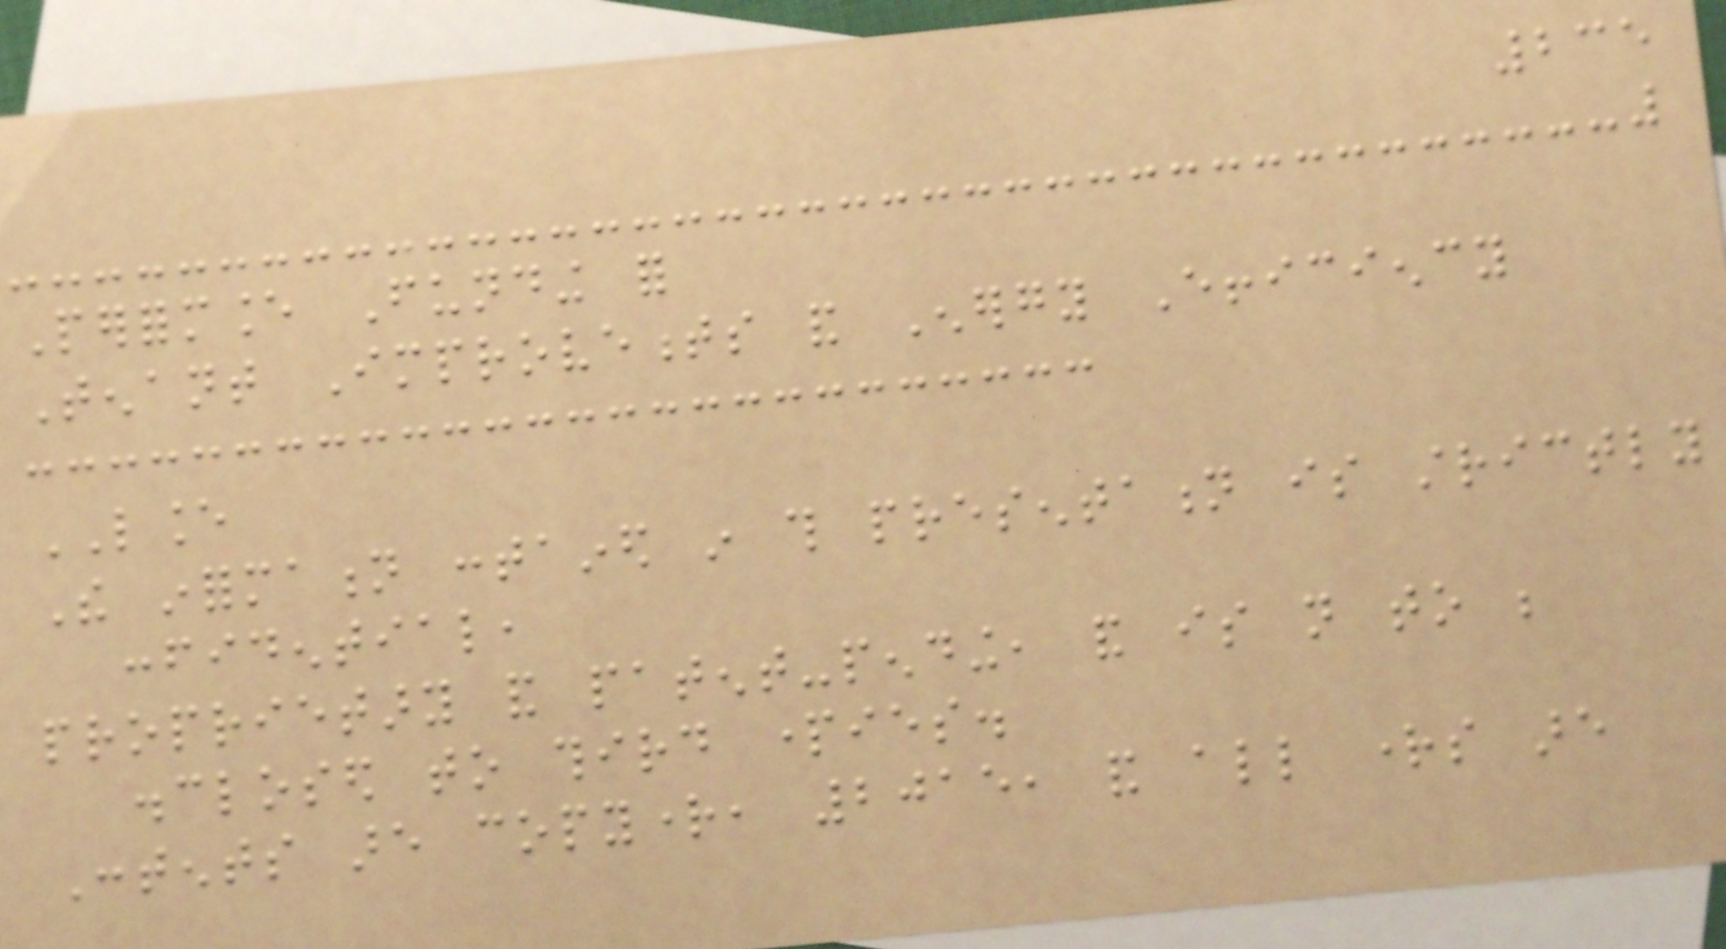235
Performance Funding for
Tenant Improvements and Energy Efficiency
LANCE
The information contained in this presentation is strictly
confidential,
proprietary and patent-pending, and is not to be
disclosed to third parties.
Contents are copyright, 2015, and all rights are
